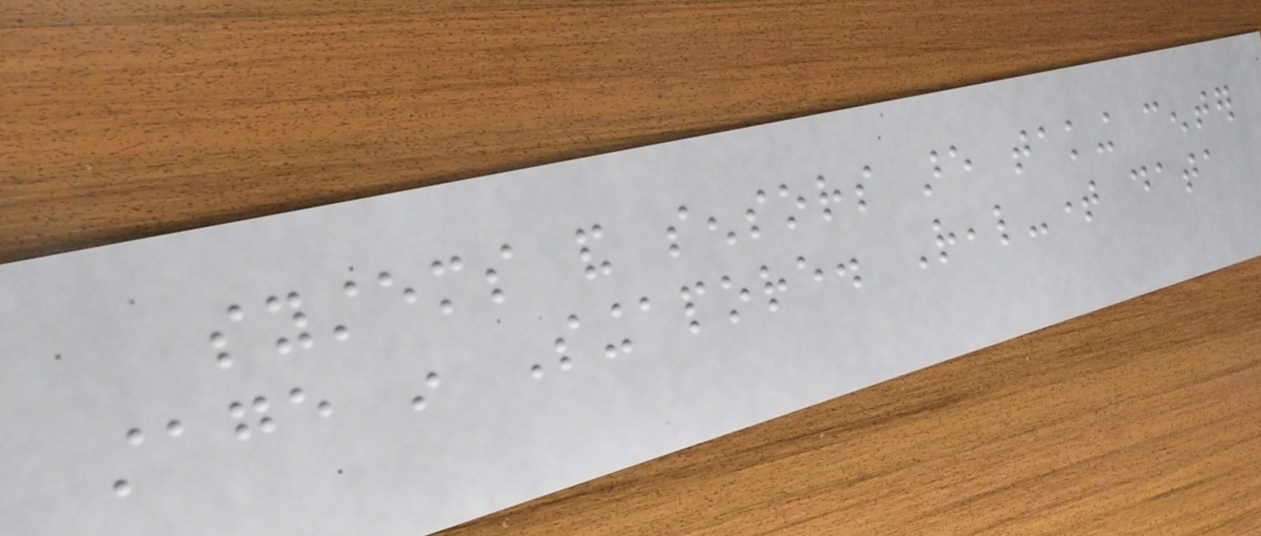systems and sensors are taking center
stage in Singapore. Real-time data
